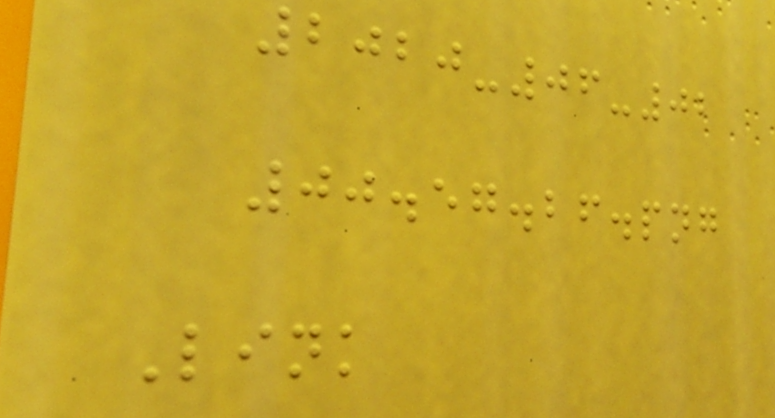2020-06-02
00.57.26.png
Link
